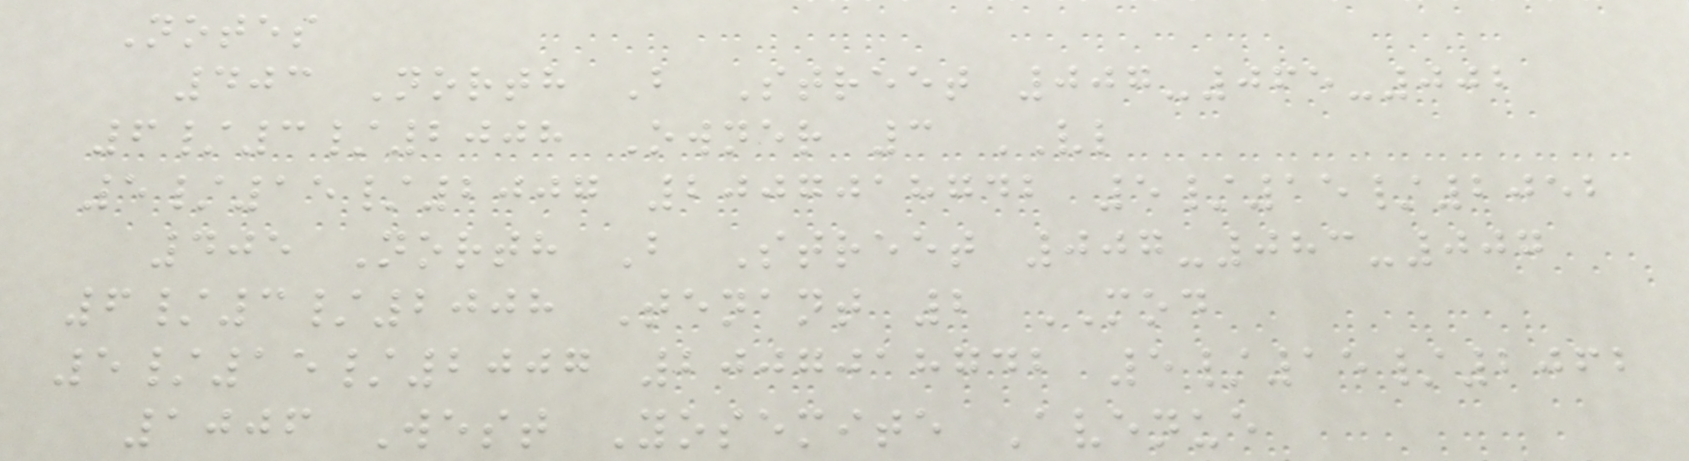Notes
403 North B Street 007-065-002
6/3/2008 Owner 3 VL
5/15/2007 2007018742 5/15/2052
405 North B Street 007-083-007
6/3/2008 Tenant 2 MOD
5/15/2007 2007018742 5/15/2062
1006 West Yosemite Avenue
